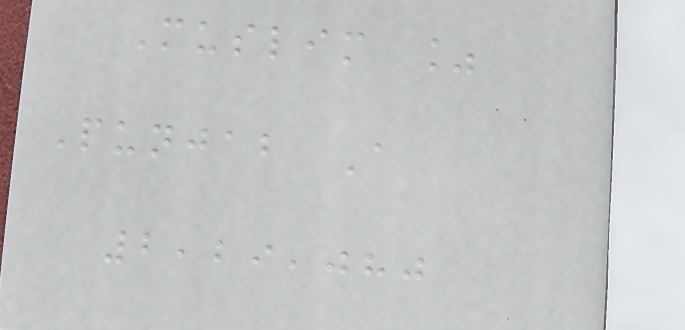Muslim %
Punjab A
2,29,080
